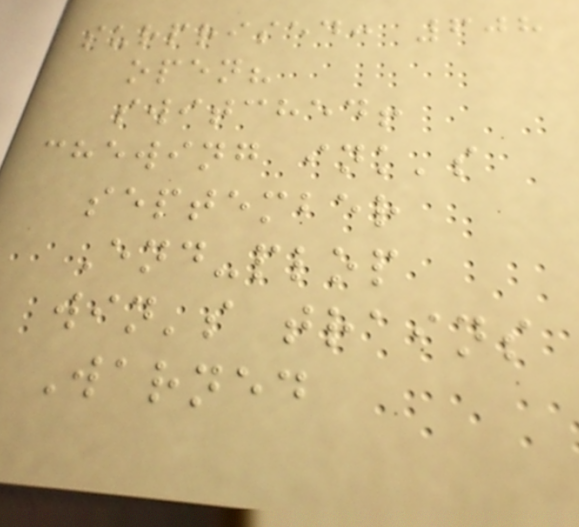surprised: 608
open?
switched!
chewing ink's
september
End-plop
win's trains
Warned
